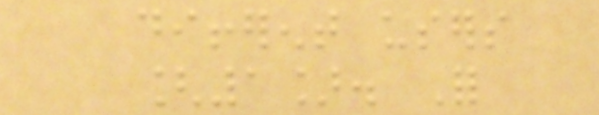different users
[1]. For
